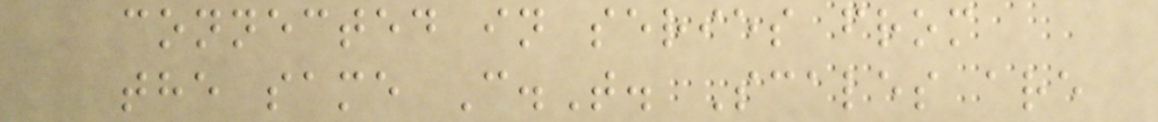connected in series from
the same C.T. Scales are
